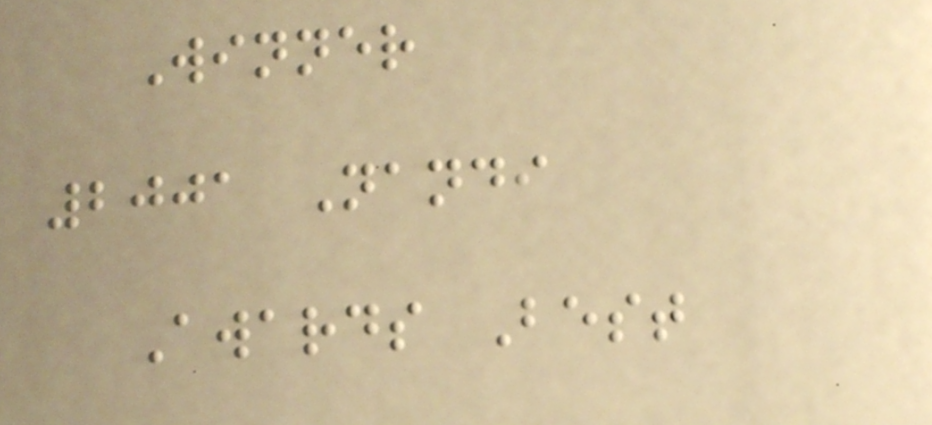Winner
2001 Nandi
Awards Best
